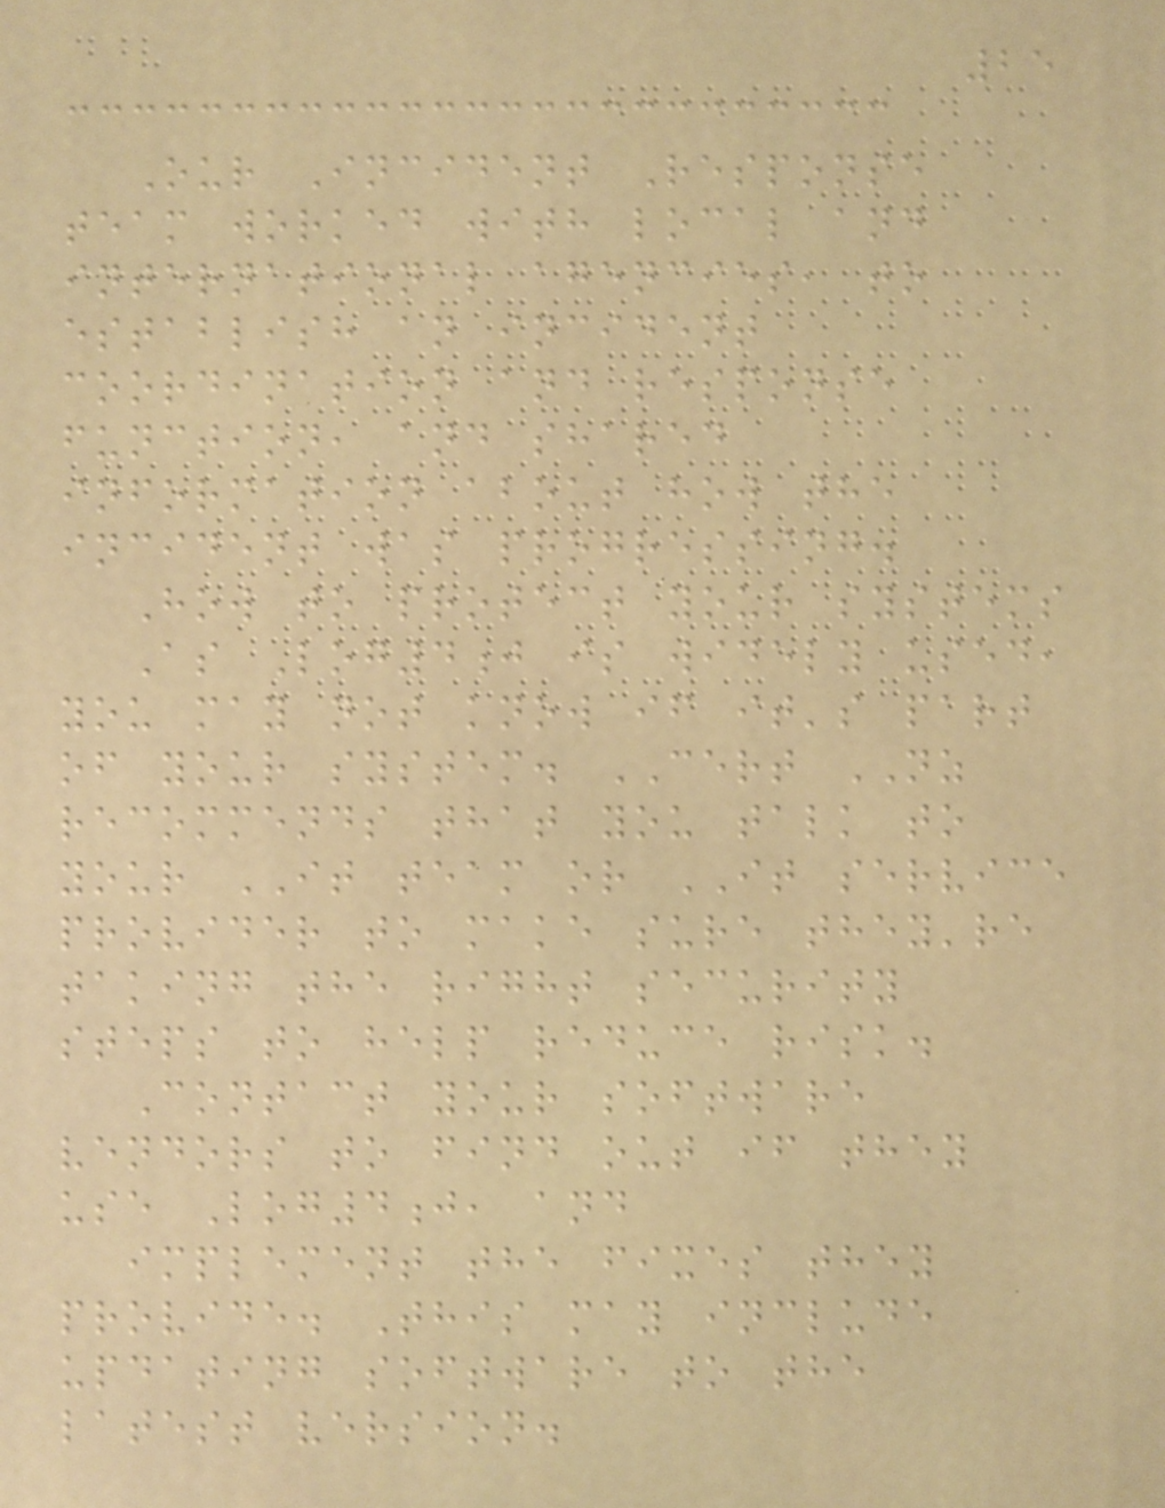25
Our Incident Response
team worked with local and
international agencies, to
establish an incident
coordination and response
function, and shared
information about how the
incident was progressing.
How to protect your systems
As Log4j is widely used,
you may not know if it's part
of your system. CERT NZ
recommends that you talk to
your IT team or IT service
provider to make sure they're
taking the right security
steps to help reduce risk.
Contact your software
vendors to find out if they
use Log4j, and
implement the fixes they
provide. This may include
updating software to the
latest version.
